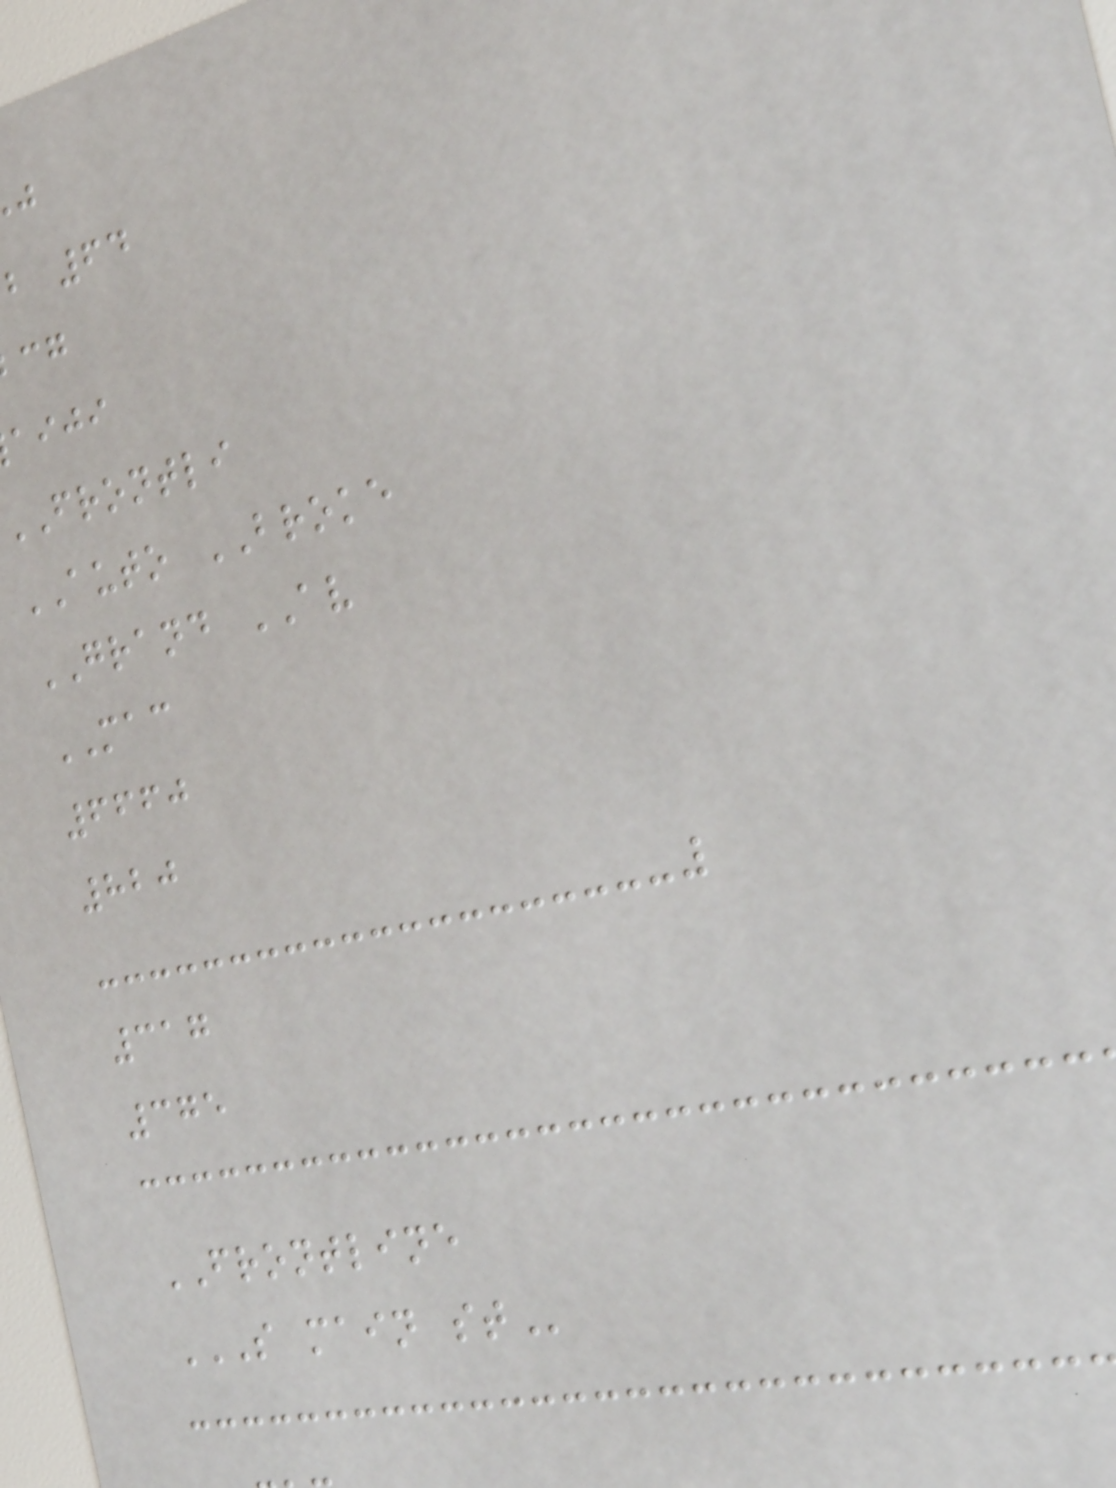b 64
aiji
FRONTLI
AUTO BROKE
GRAND AV
MAC
6660
820
317
375
FRONTLINE
S MAIN ST
